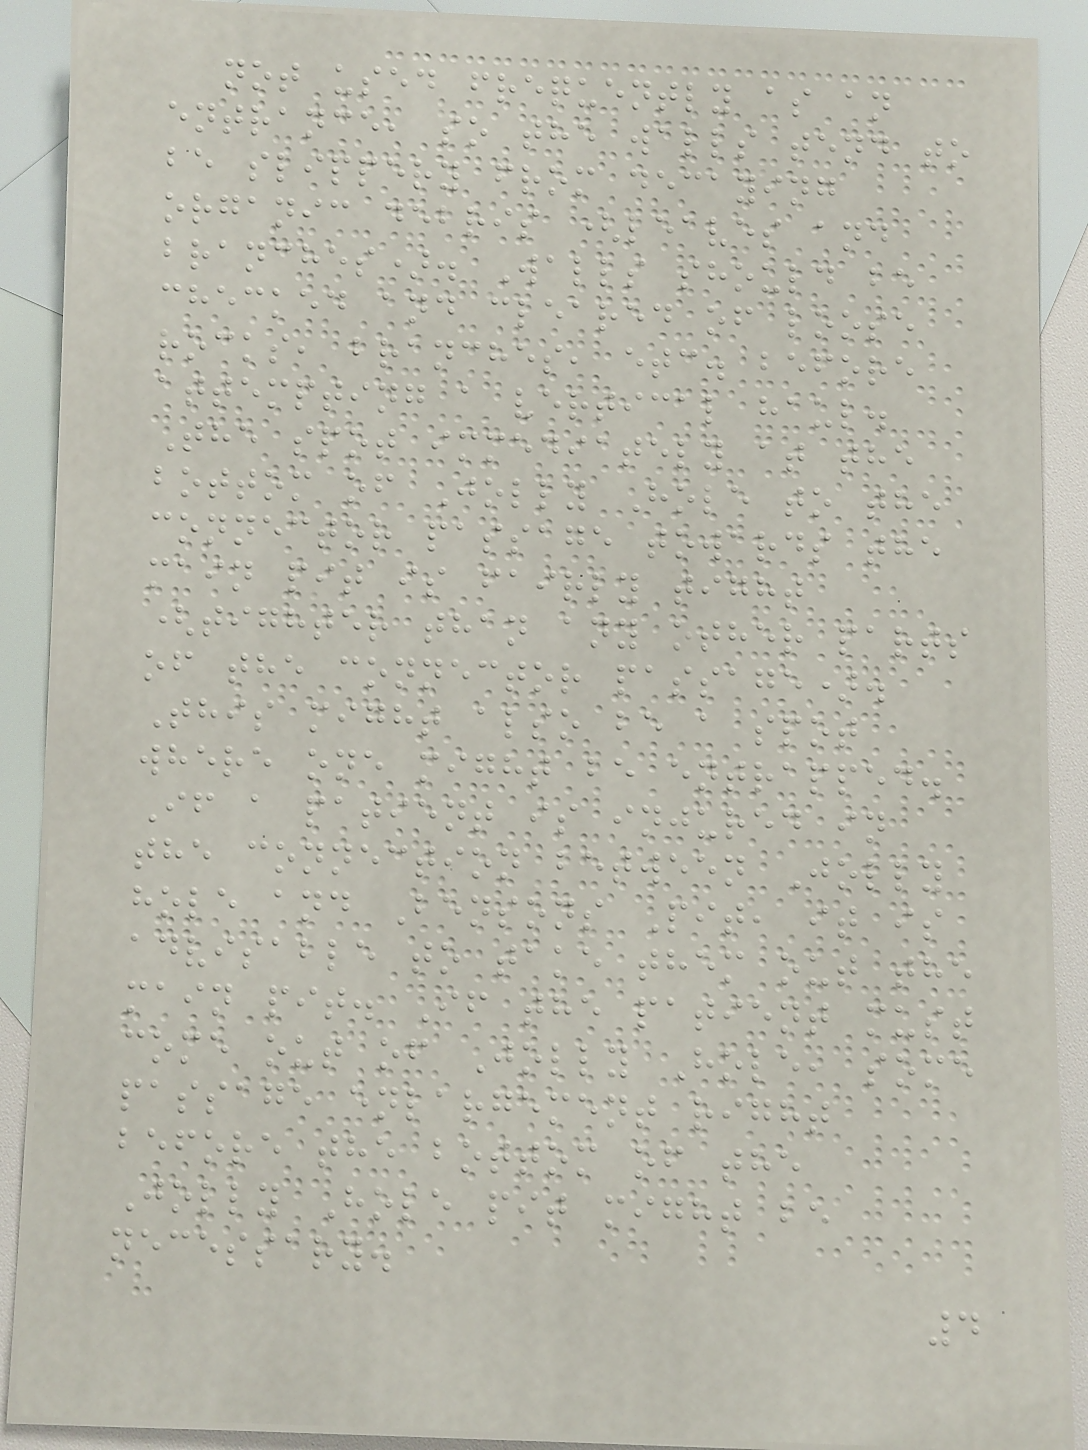not used frequently as an
entrance, so the walls tend to
be slippery from decaying
organic debris (leaves and
branches). Walls should be
checked and cleared of loose
rocks, branches, etc. before
attempting a vertical haul.
The spot immediately at the
bottom of Jolly Hole to the
connector passage towards the
main pit is fairly tight
(tighter than any other parts
of the connector passage).
This might also be a spot
where one might be entrapped.
If a patient is injured in
the connection between Jolly
hole and Bensons Pit, it is
advisable to take them out the
main pit. If the patient must
come out of Jolly Hole, some
passage enlargement right
before the bottom of the
Jolly Hole pit might be
necessary.
4
